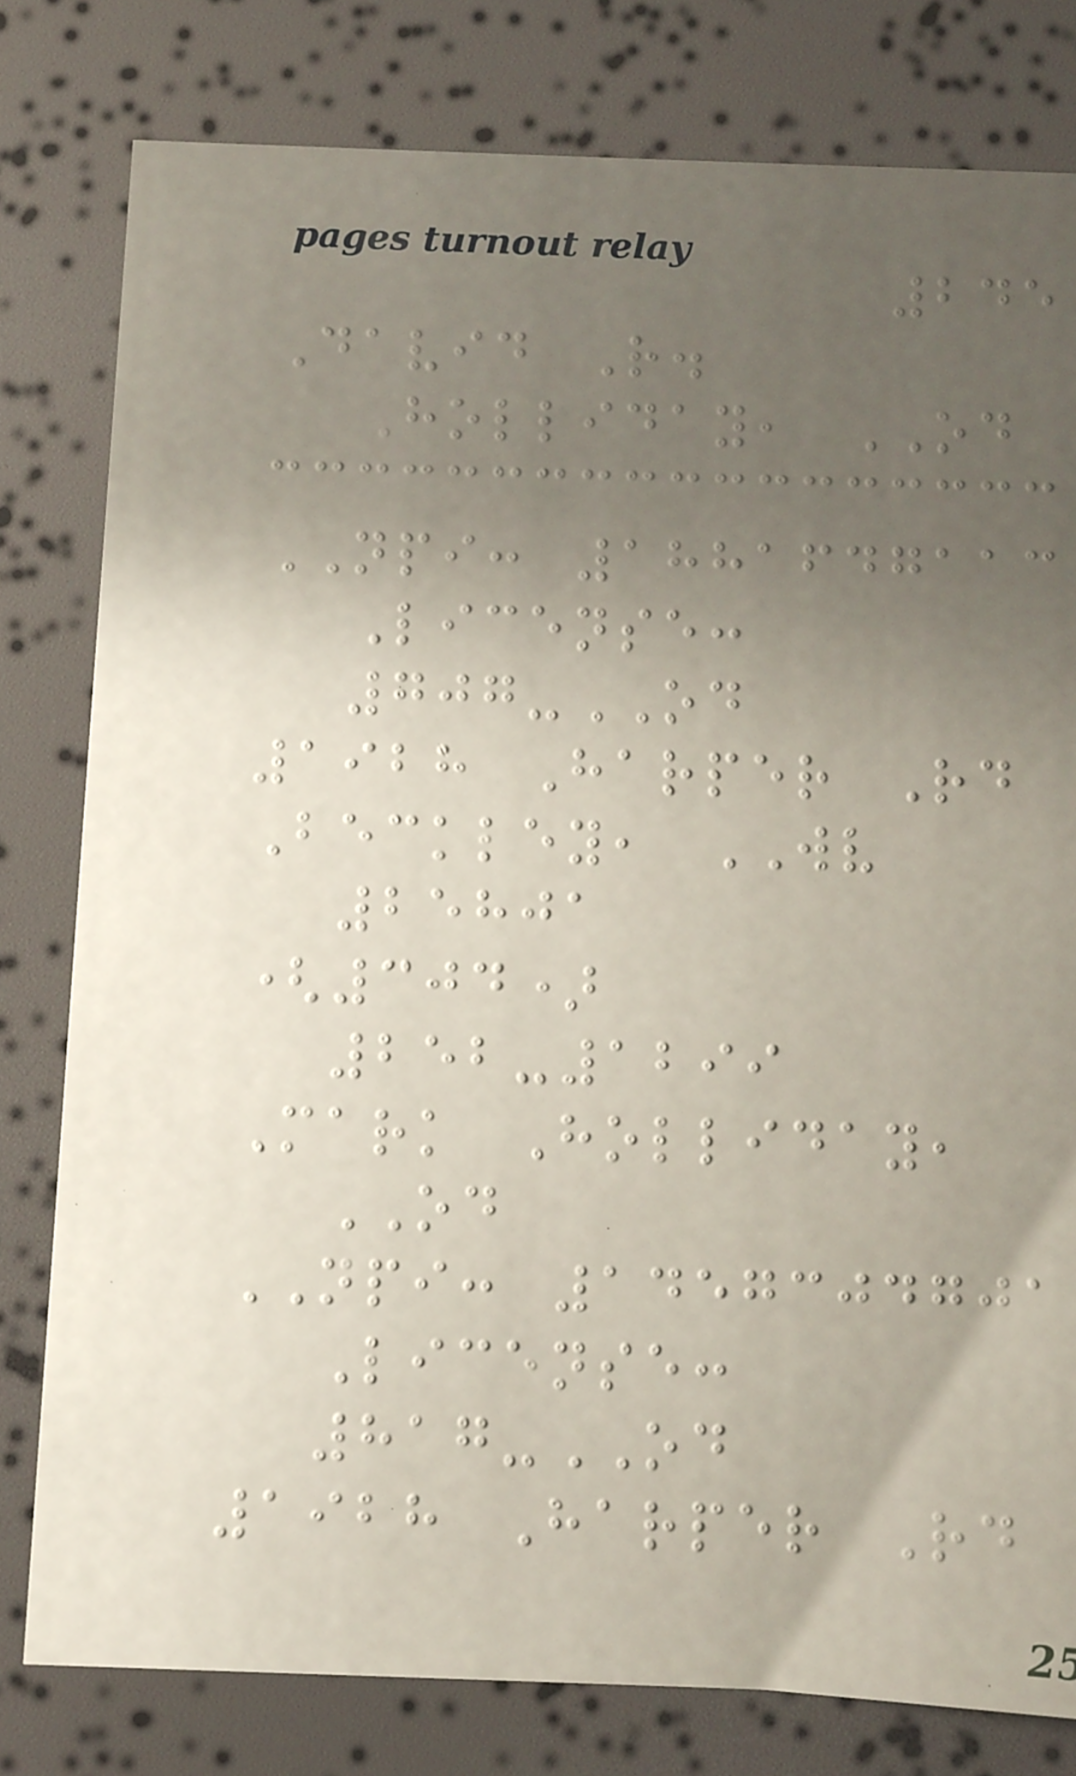245
David R.
Holliday, OD
NPI: 1881647113
License:
707-OD
1928 Harper Rd
Beckley, WV
25801
(304)
252-1299
Mark Holliday,
OD
NPI: 1457304701
License:
817-OD
1928 Harper Rd
